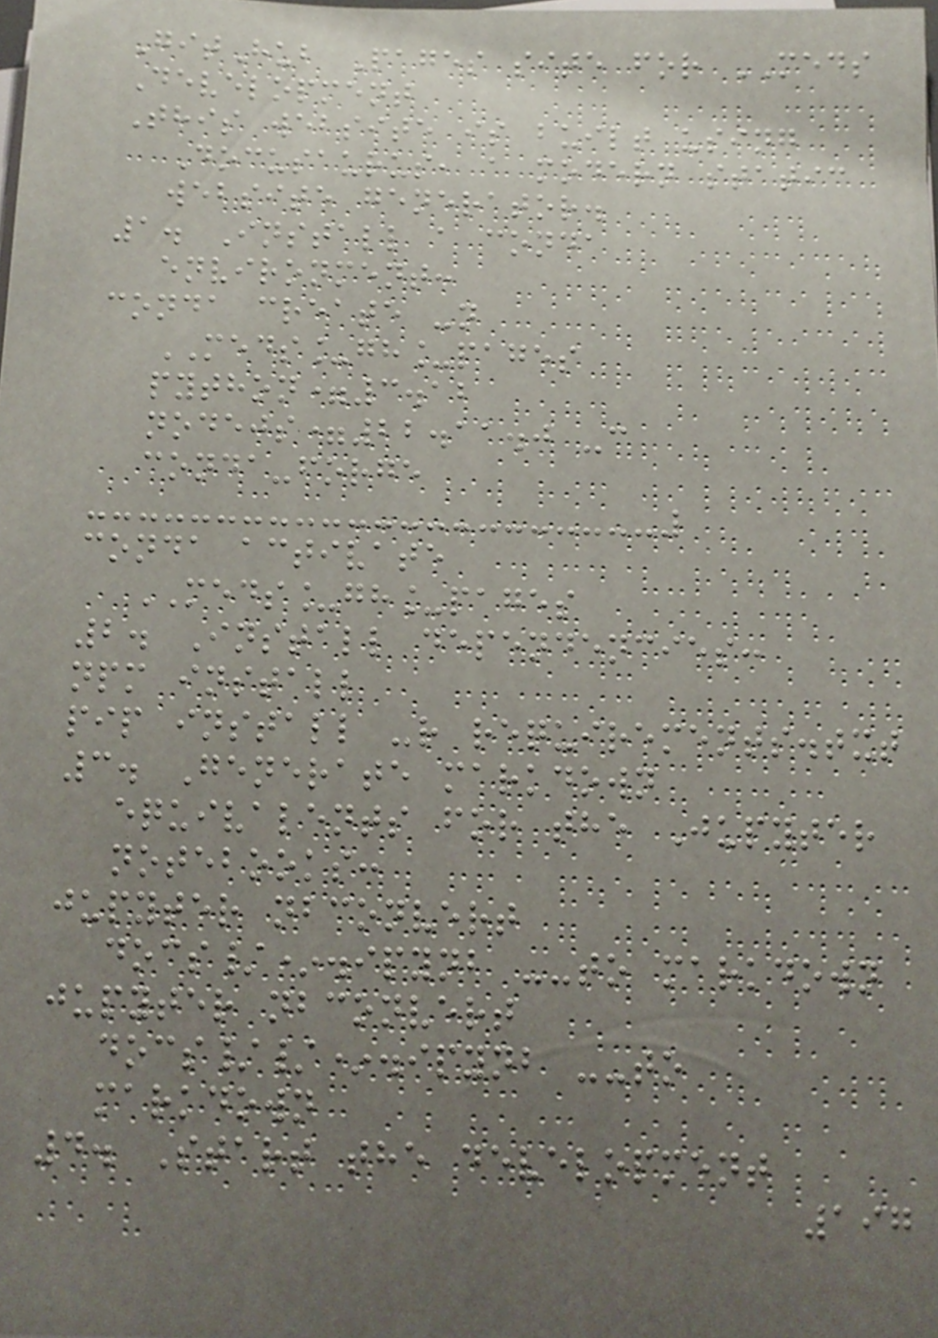GitHub Pages site for MEDS
Development
This website is built using
Docusaurus, a modern static
website generator.
1. Install a conda
environment:
conda create -n
MEDS_gh_pages
python=3.12
nodejs=22.11.0 -c
conda-forge
conda activate
MEDS_gh_pages
2. Install dependencies:
npm install
pip install -r requirements.txt
3. Generate markdown
equivalents for the Jupyter
notebooks:
jupyter nbconvert
docs/*.ipynb --to markdown
jupyter nbconvert
docs//*.ipynb --to
markdown
4. Start the development
197
